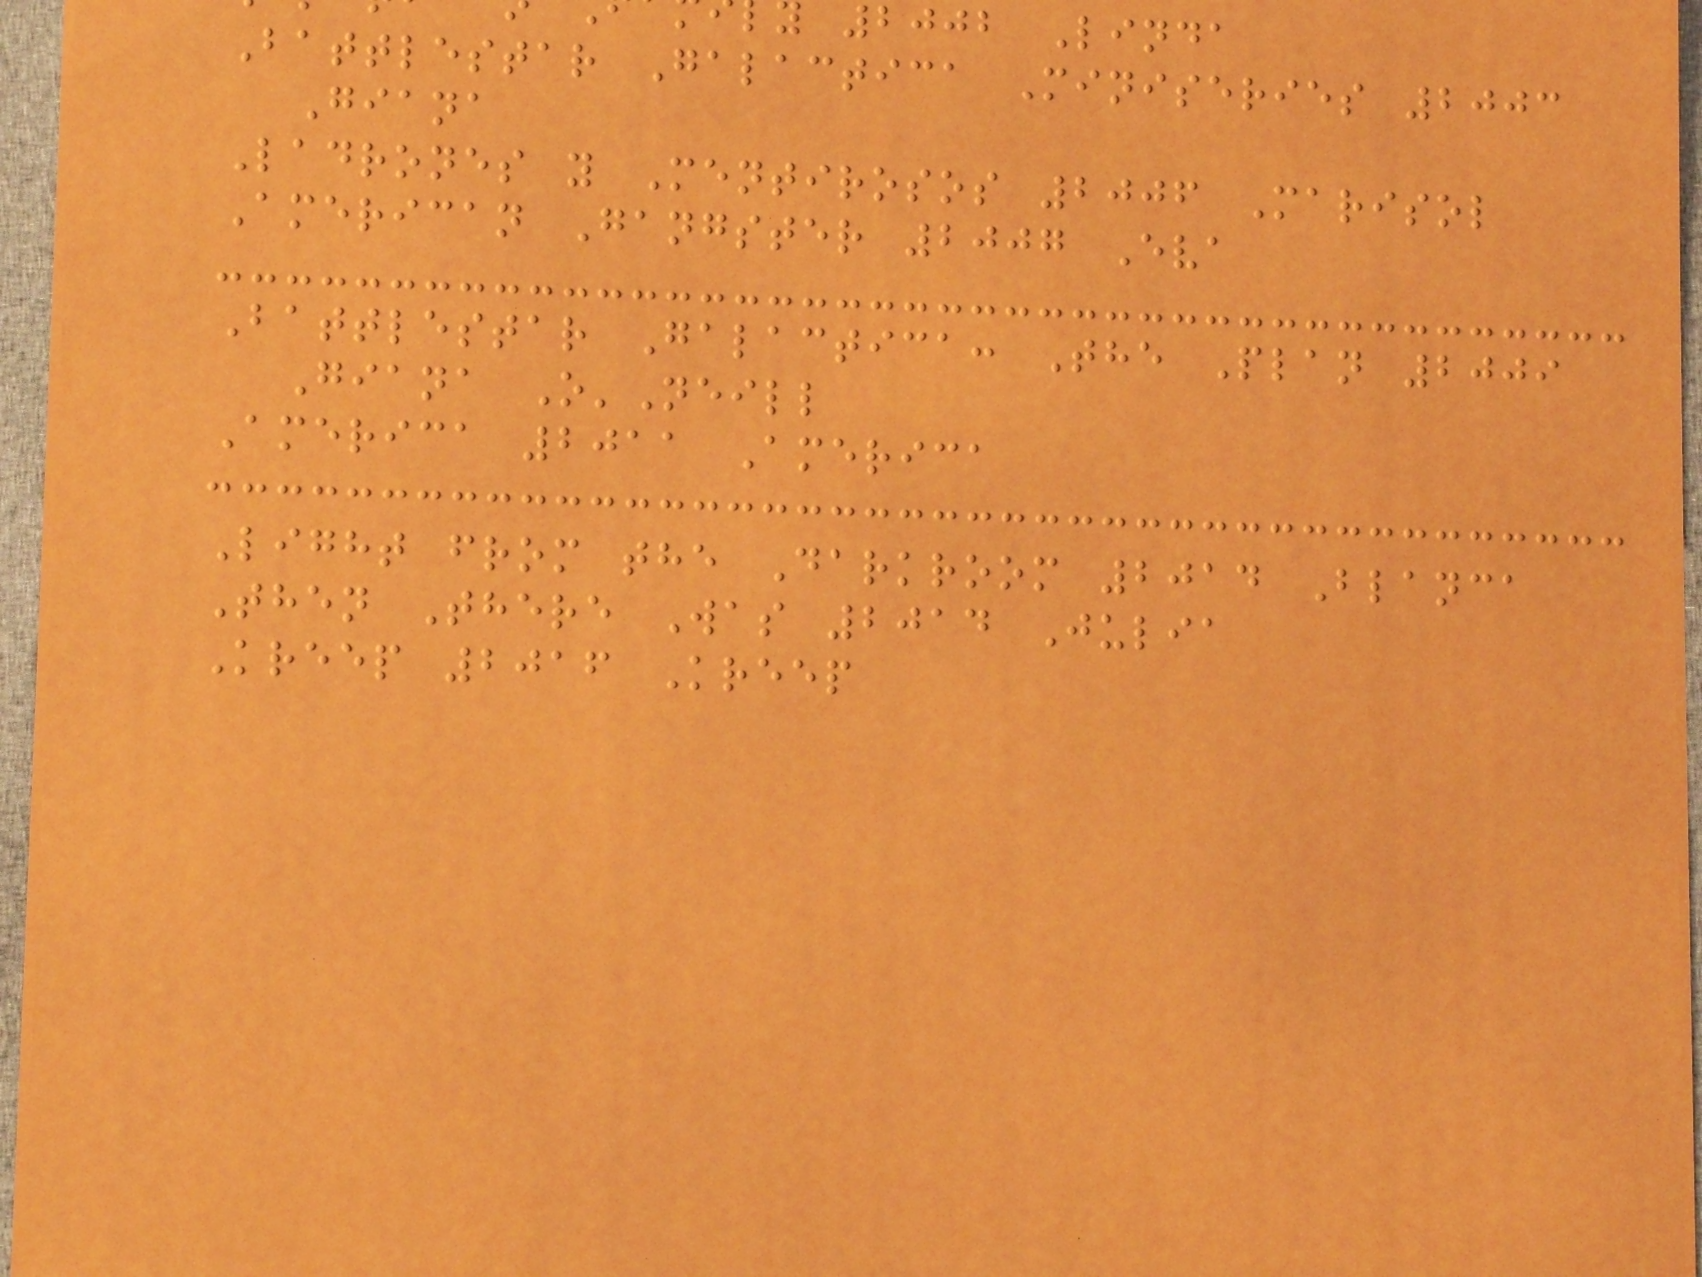2002 Linda
Battlestar Galactica Miniseries 2003
Giana
Ladrones y Mentirosos 2006 Marisol
American Gangster 2007 Eva
Battlestar Galactica: The Plan 2009
Giana O'Neill
America 2011 America
Light from the Darkroom 2014 Blanca
Then There Was 2014 Julia
Kreep 2016 Kreep
